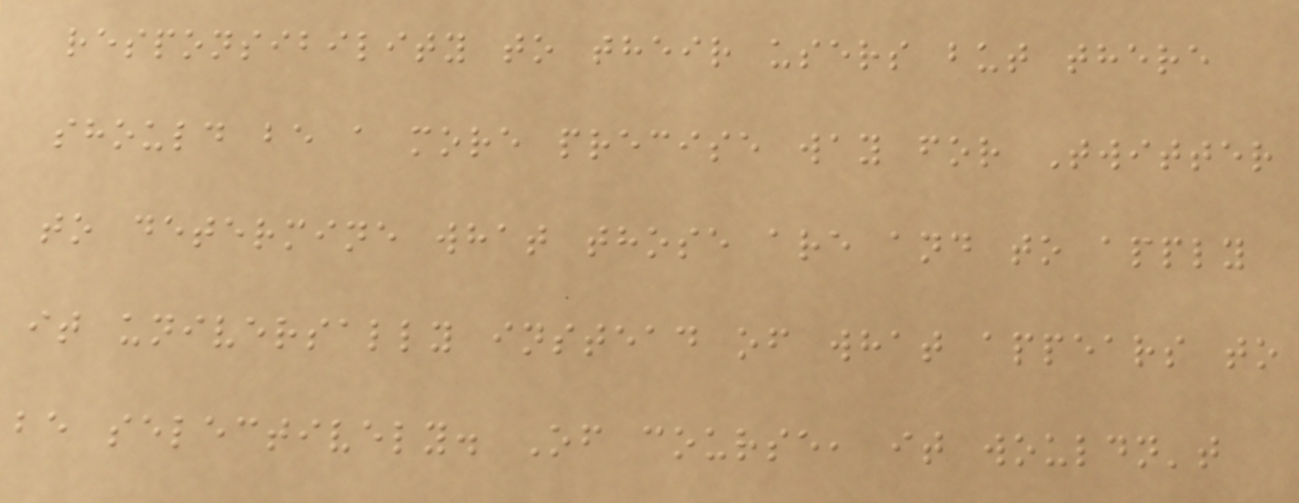responsibility to their users but there
should be a more precise way for Twitter
to determine what those are and to apply
it universally instead of what appears to
be selectively. Of course, it wouldn't
